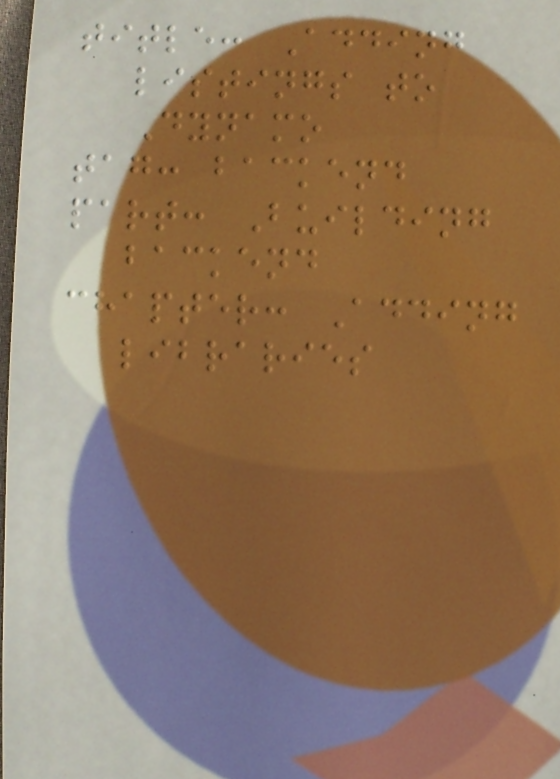title: Adding
listings to
Dynamo
tag: backend
part: Building
backend
chapter: Adding
libraries
